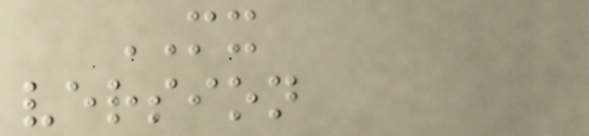MX
version
